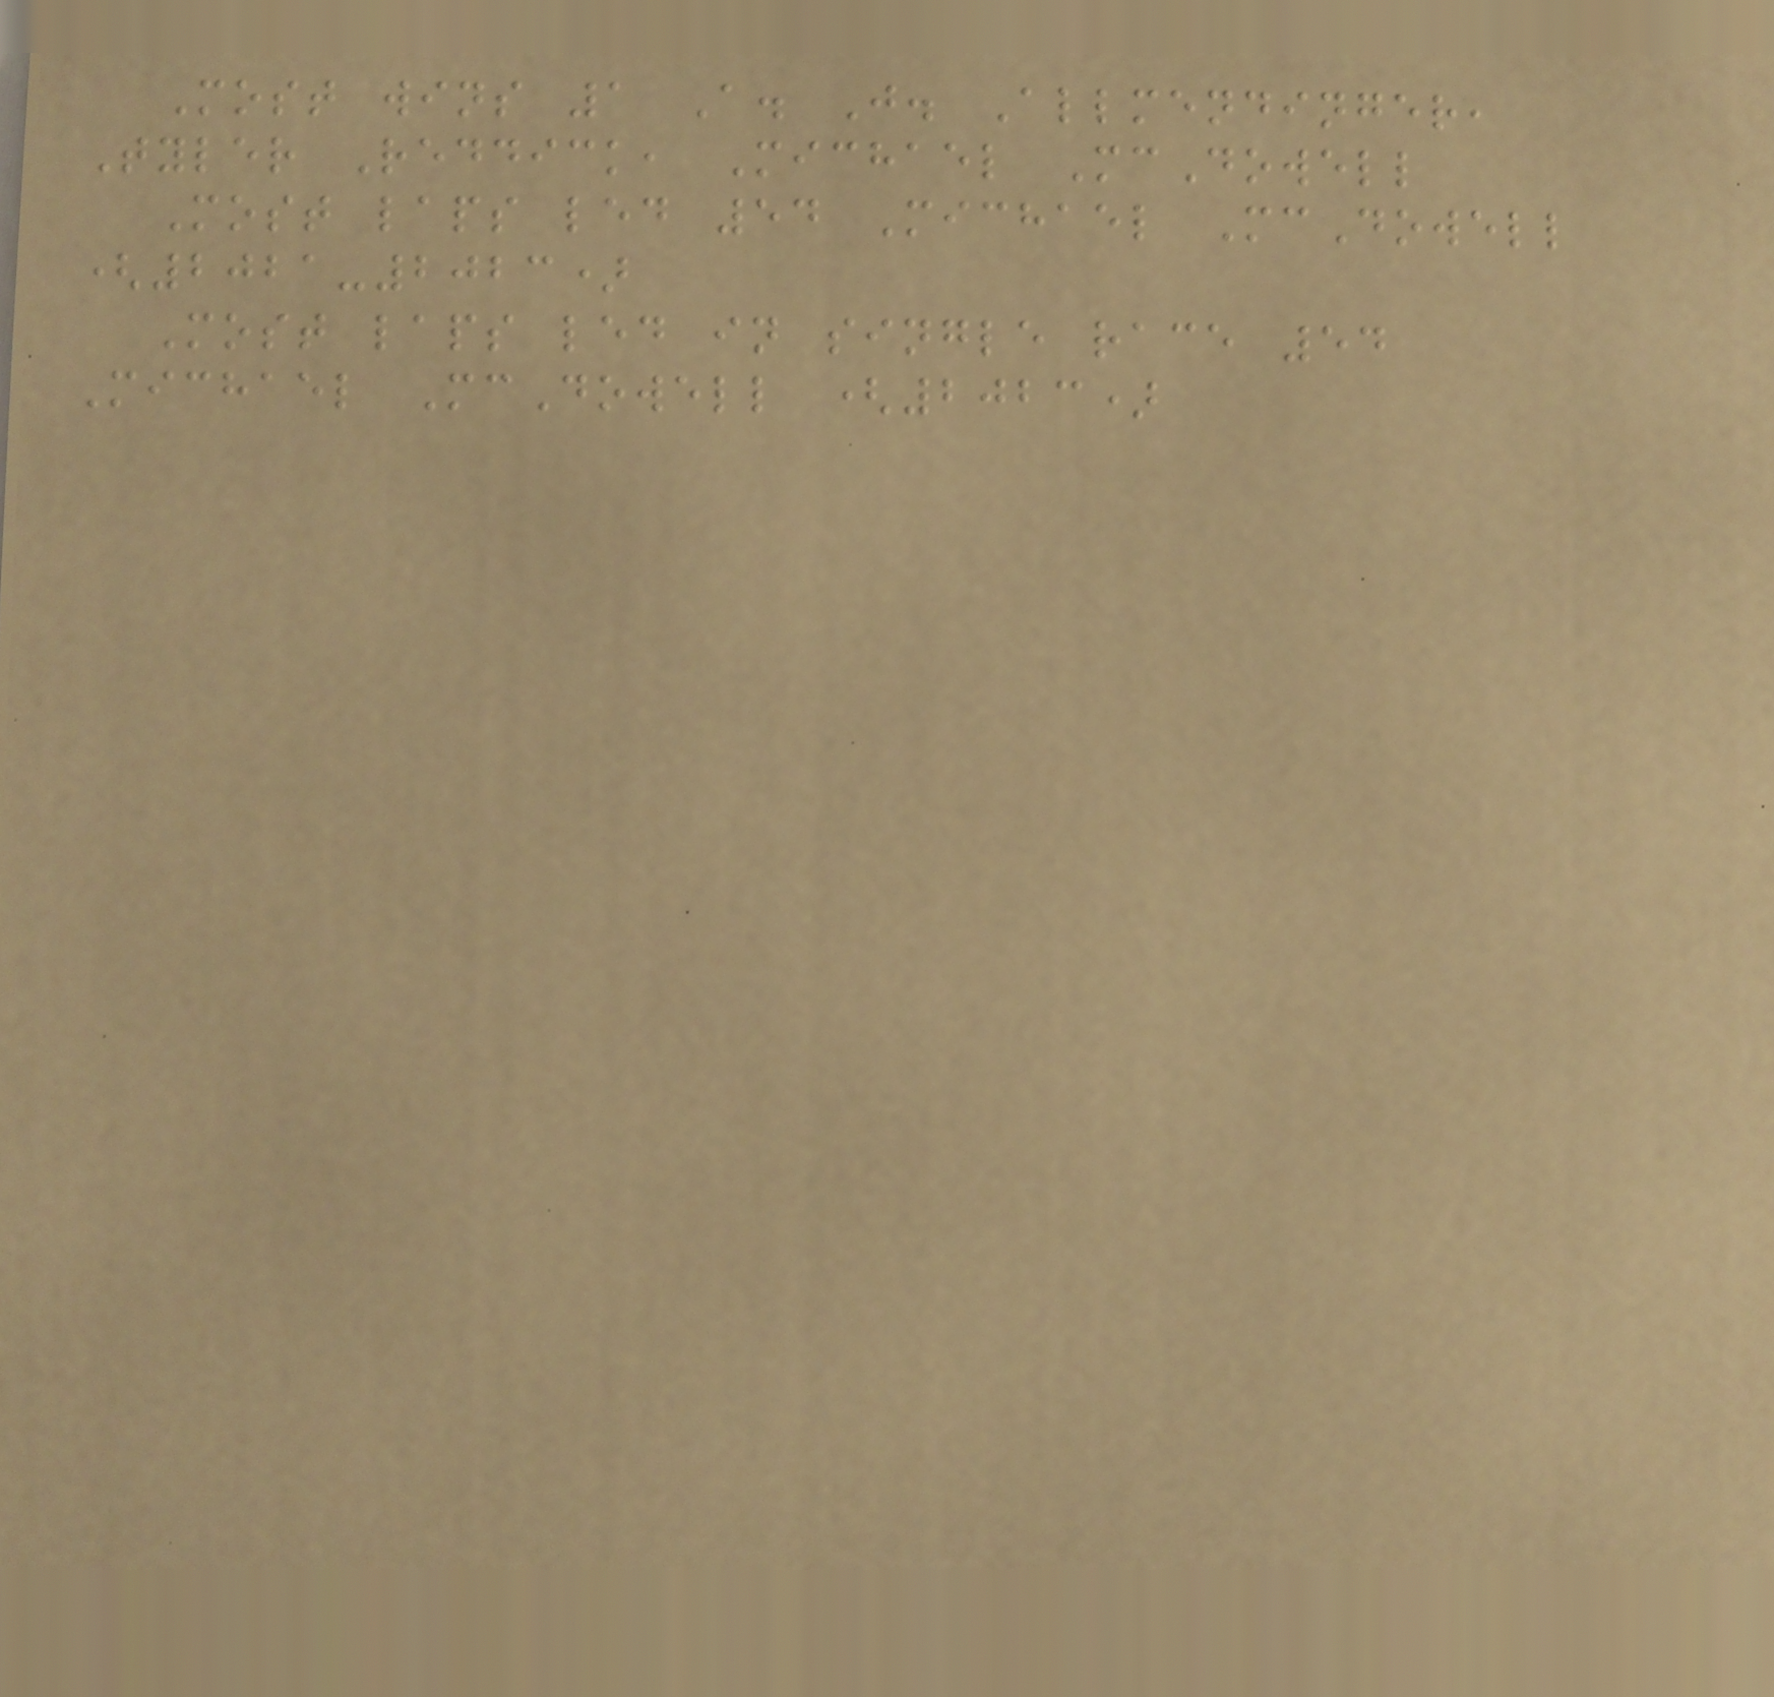Most wins 1 A. J. Allmendinger,
Tyler Reddick, Michael McDowell
Most laps led 54 Michael McDowell
(2021-2023)
Most laps led in single race 54
Michael McDowell (2023)
